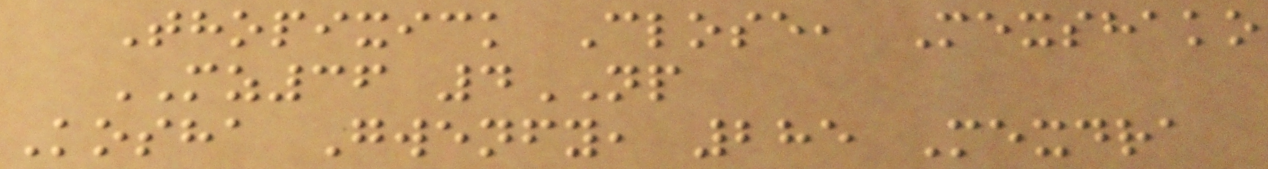Thopixick Close, Mexshako
MZ36 4NP
Kosha Gwenfy, 285 Mexdra
